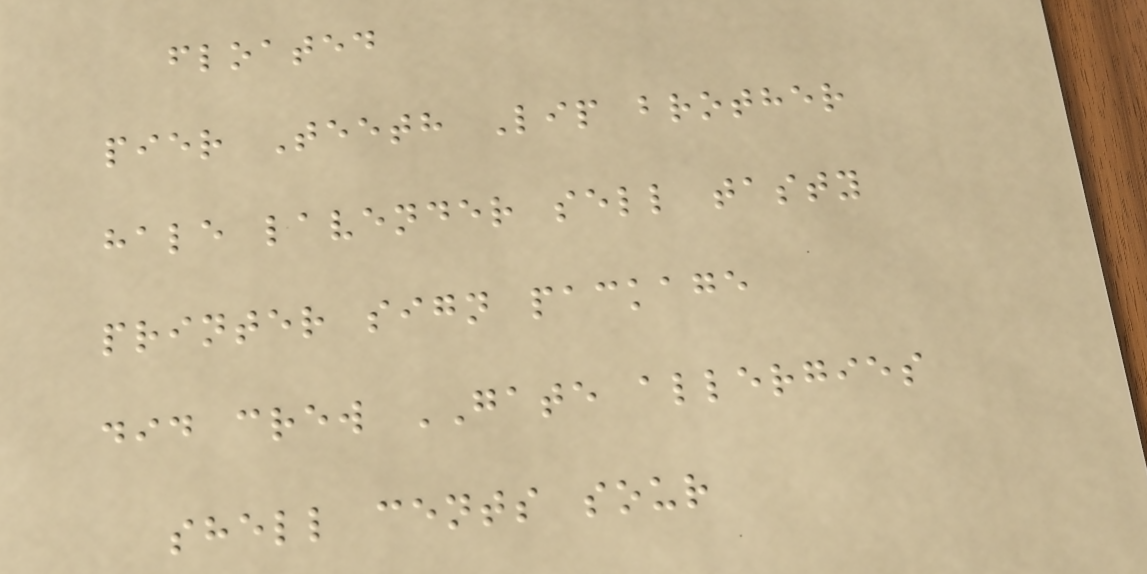floated
pier Teeth Lip brother
hale lavender sell tasty
printer sign package
did crew GATE allergies
shell cents sour
